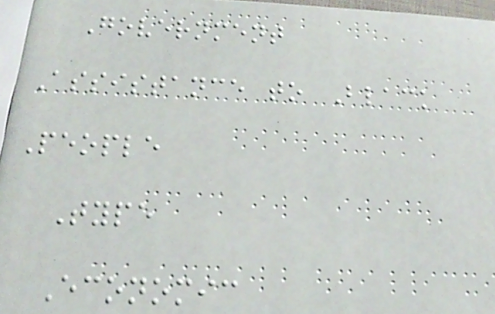Government
Assistance to Black
People
Type
Economic
